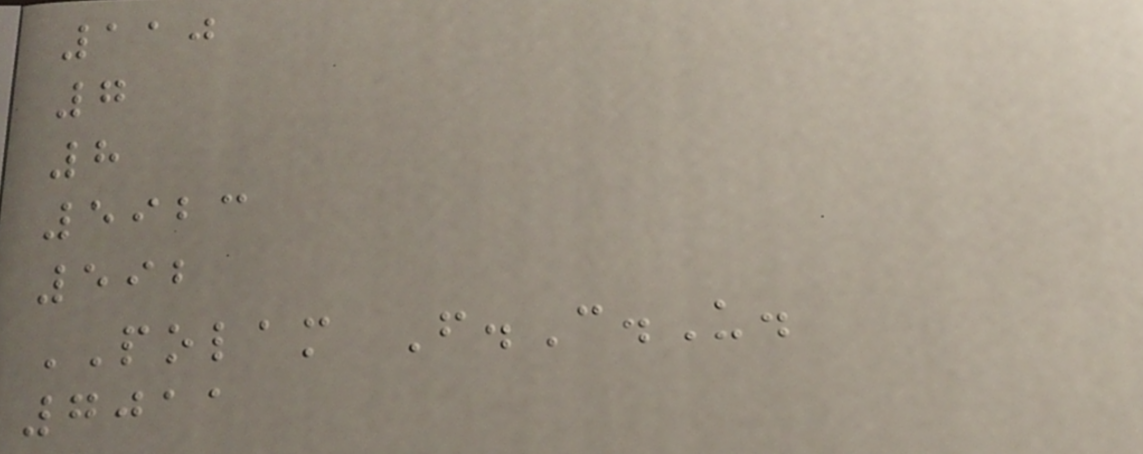110
7
8
5923
592
POLAM F.C.U.
7011
